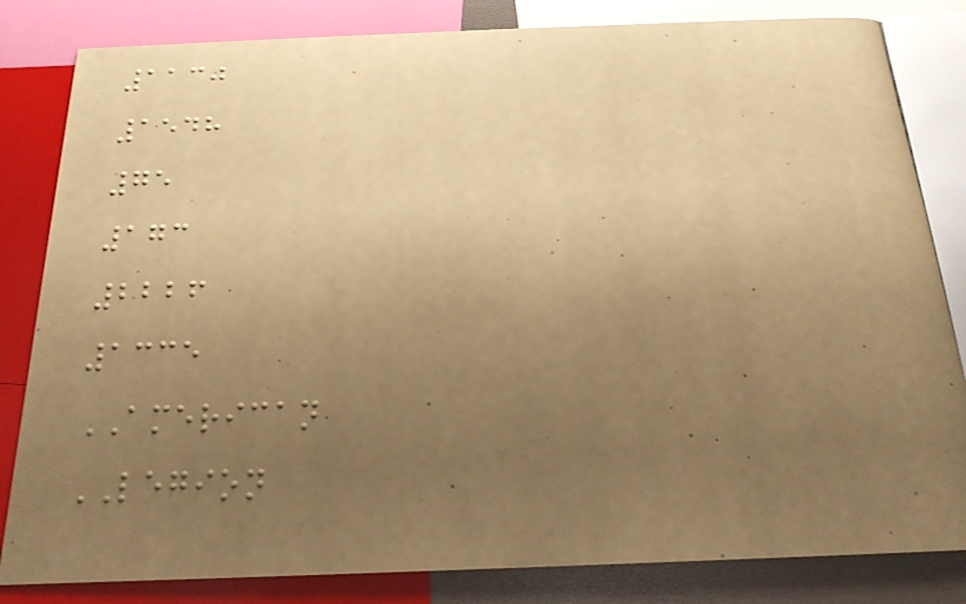1130
1548
75
173
2226
1335
AMERICAN
LEGION
